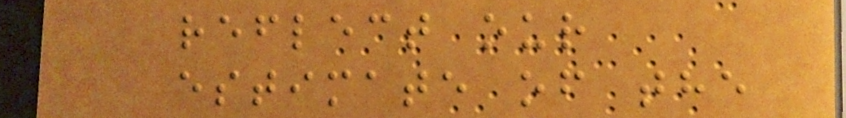reflect our
estimate of the
